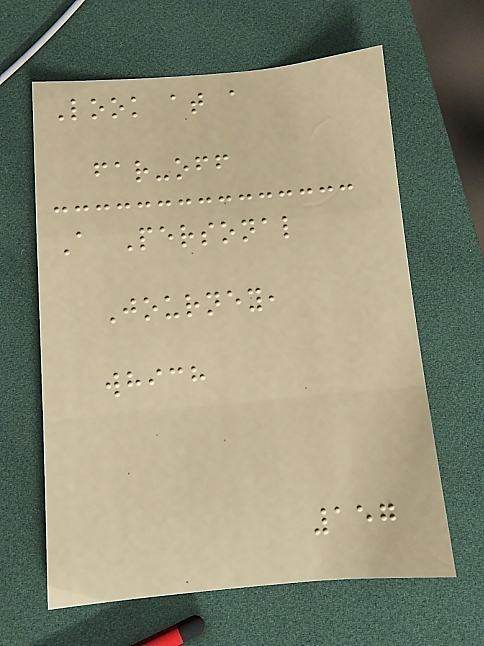Look at a
far-off
A Personal
Journey,
which
157
